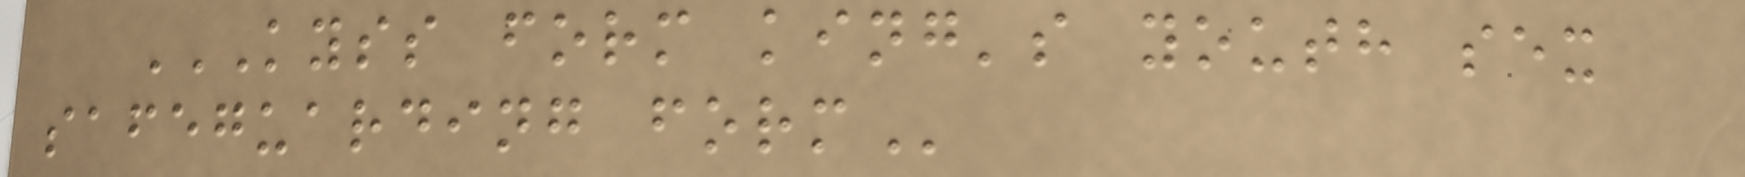KYSS FORM KING'S YOUTH SEX
SAFEGUARDING FORM
